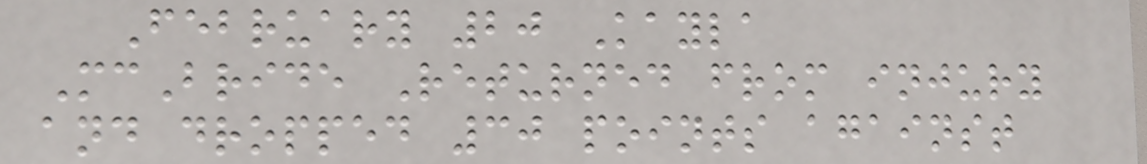February 20 Kayla
McBride Returned from injury
and dropped 30 points against
